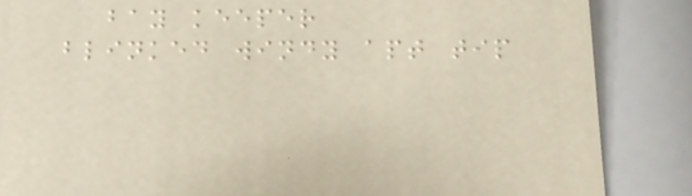bay keeper
blinked windy apt tip
